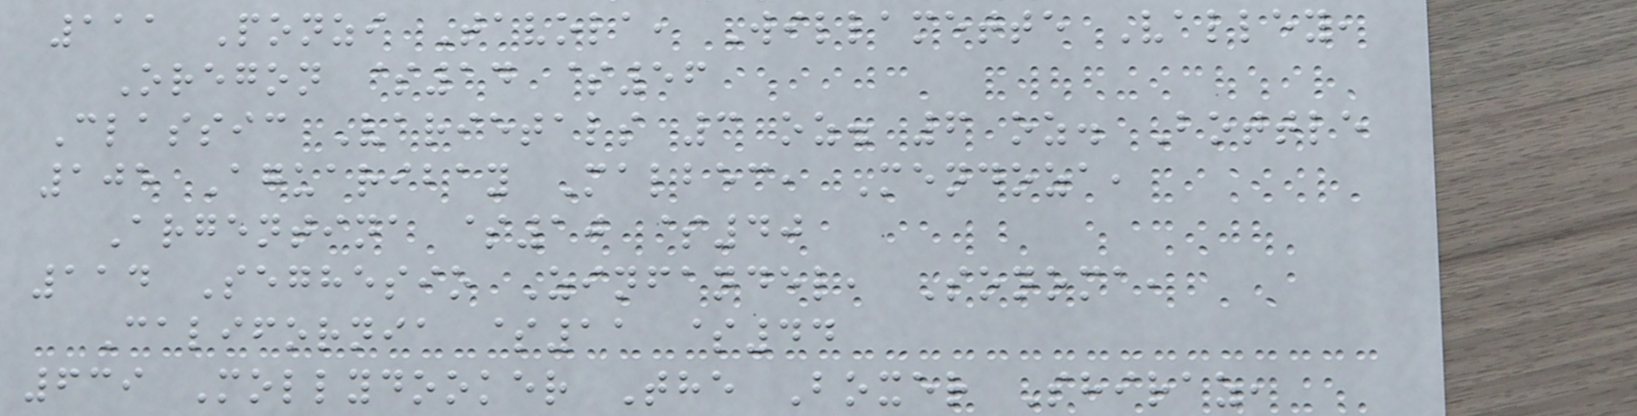111 Ponzi Tavola, Willamette Valley,
Oregon $14 $56
Classic Varietals 3 oz. 6 oz. Bottle
105 Aguaribay Malbec, Mendoza,
Argentina $10 $40
114 Seghesio Zinfandel, Sonoma,
California $11 $44
639 Mollydooker The Boxer Shiraz,
